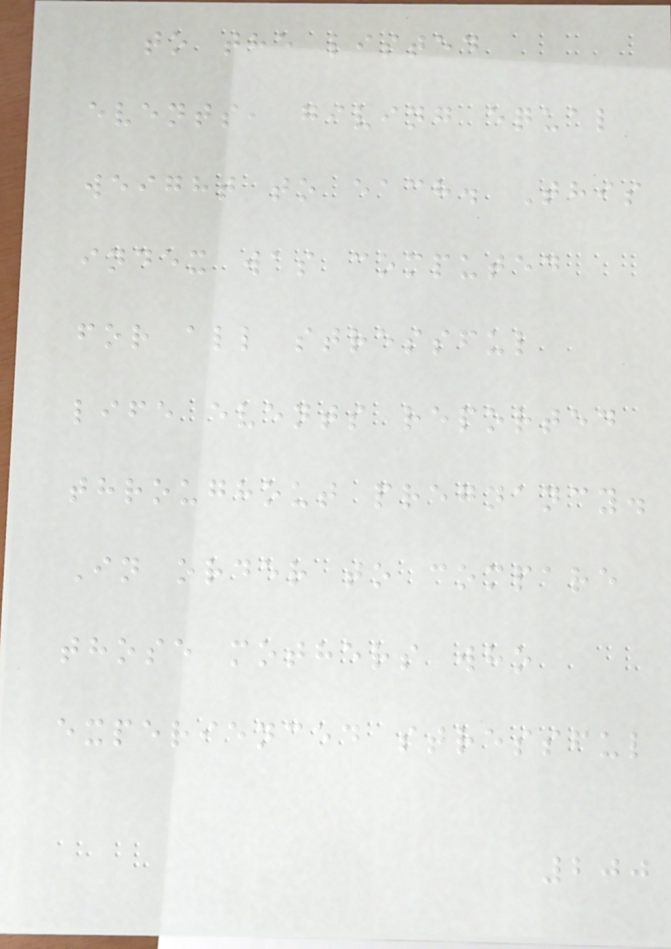to the listed
events, giving equal
weight to each. This
index was computed
for all stressful
life events reported
throughout pregnancy.
In order to compare
those mothers who
experienced stressful
200
